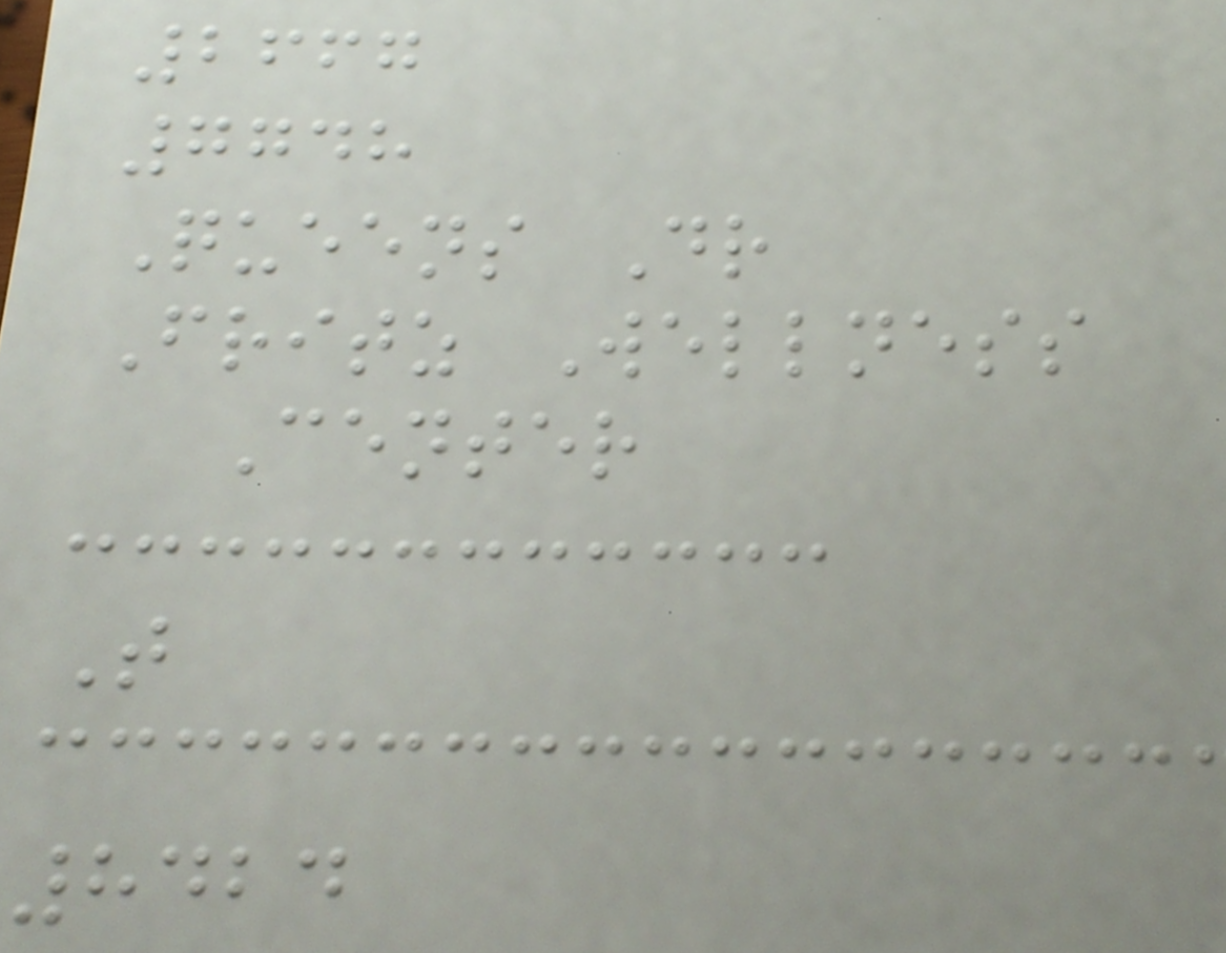2667
7748
Queens Dr
Fritz Wellness
Center
T
8424
